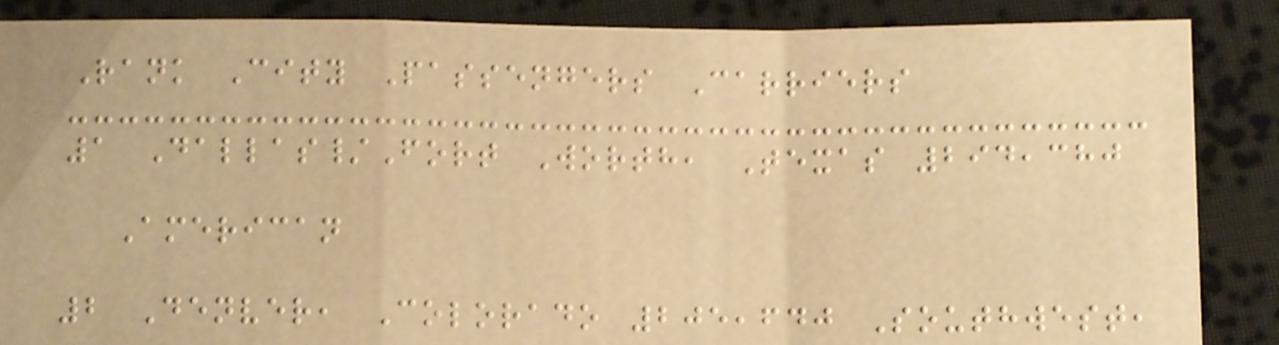Rank City Passengers Carriers
1 Dallas/Fort Worth, Texas 294,380
American
2 Denver, Colorado 205,640 Southwest,
